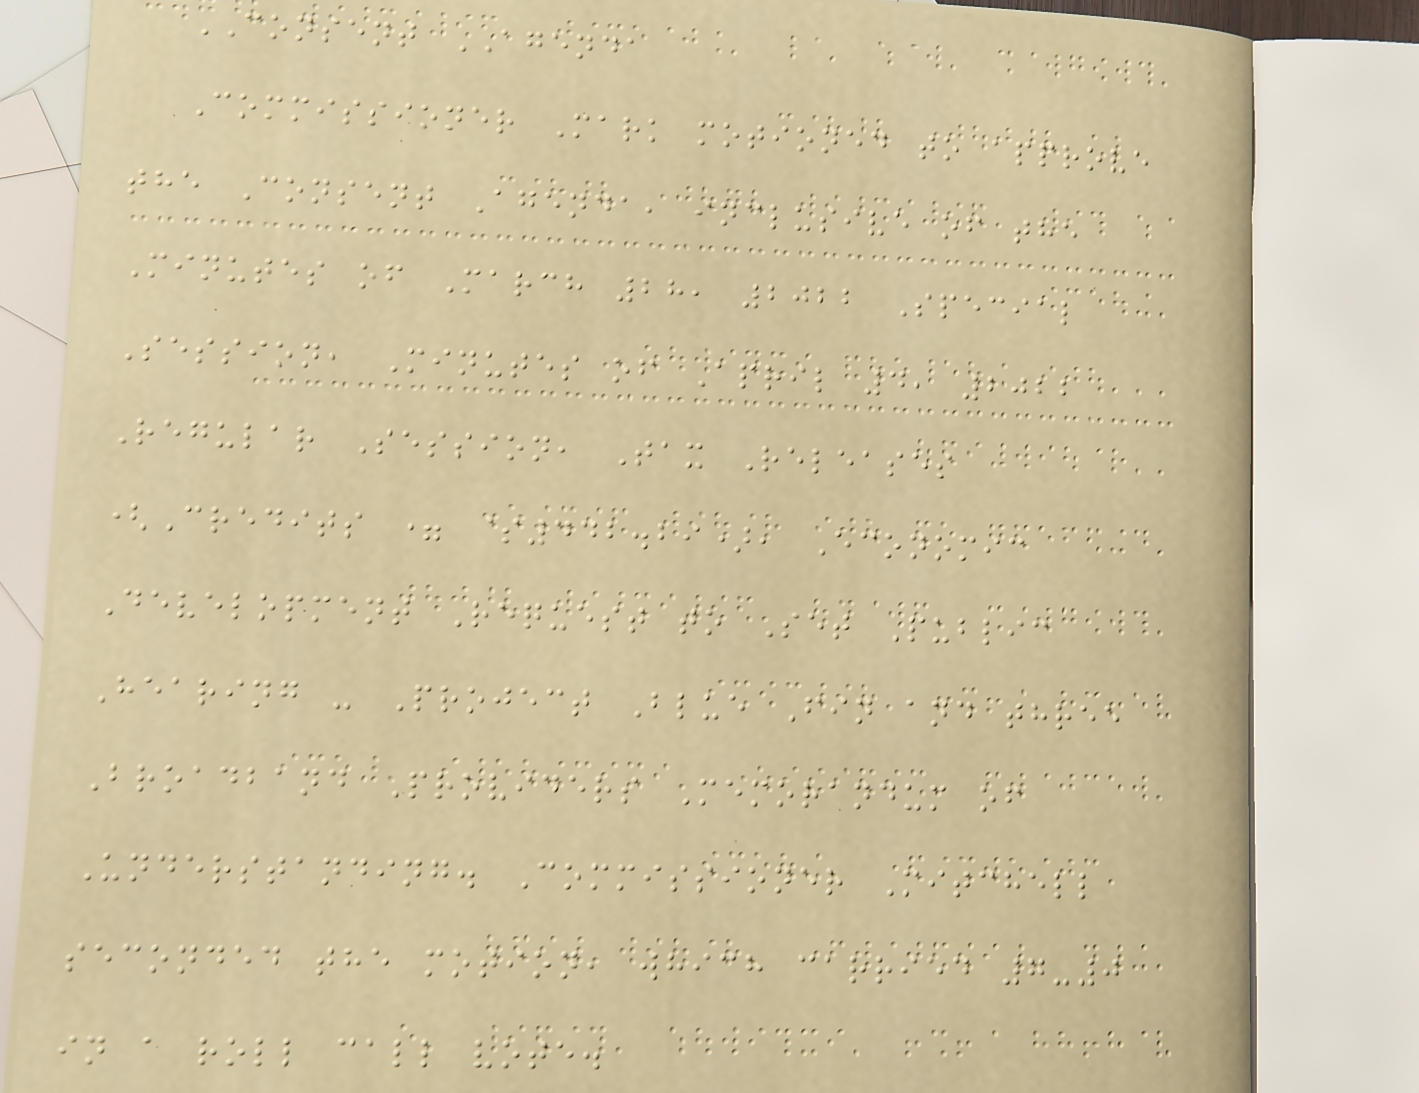CONSENT AGENDA
Commissioner Mark motioned to approve
the Consent Agenda, inclusive of the
Minutes of March 28, 2022 Special
Session, Minutes of April 4, 2022
Regular Session, Tax Releases
(Credits = $442.29), Economic
Development Request to Set Public
Hearing - Project Blue Fin and three
Broadband Providers Memorandum of
Understanding. Commissioner Mitchell
seconded the motion, which carried 7-0
in a roll call vote.
